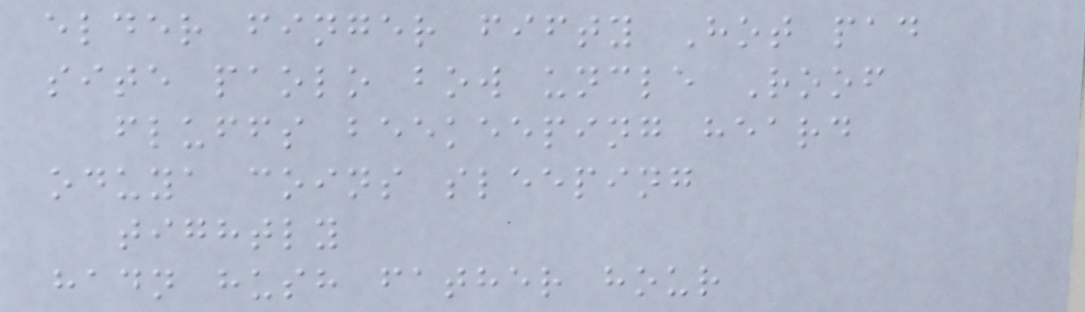elder finger fifty Hot pad
site paolo bow uncle Roof
fluffs beekeeping heard
oduya coins sleeping
tightly
hadn hush father hour
